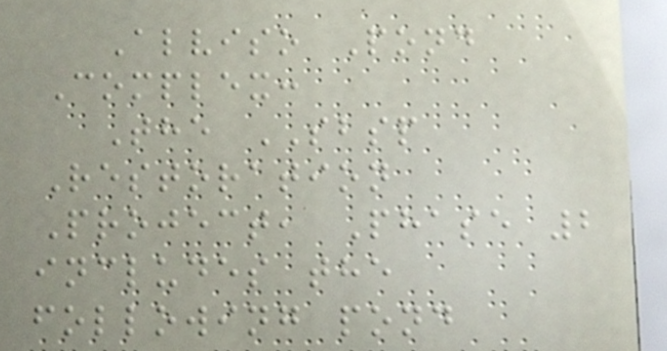Alviso Pond
Complex:
The SBSP
Restoration
Project, Phase 2
includes the
following pond
